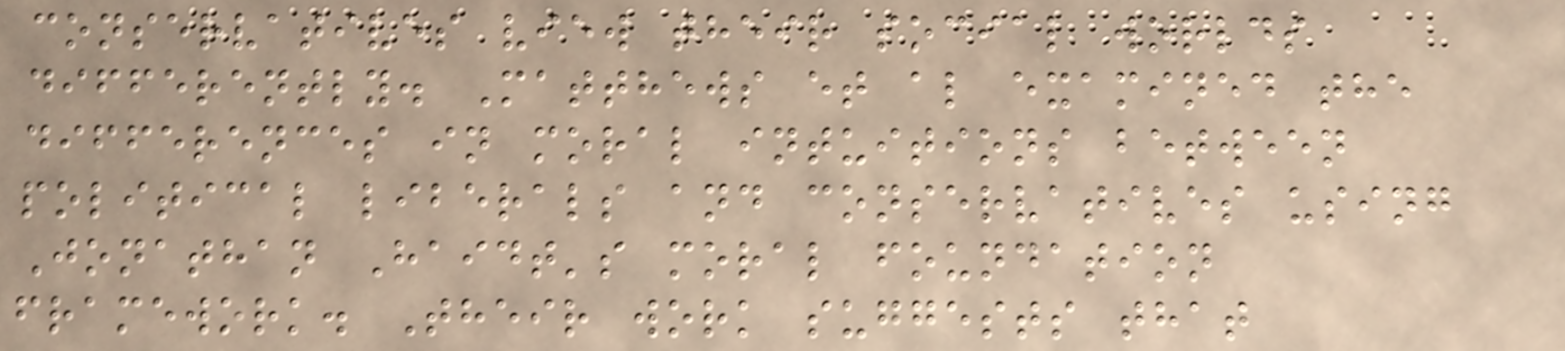conservatives view their social worlds
differently. Matthews et al examined the
differences in moral intuitions between
political liberals and conservatives using
Jonathan Haidt's moral foundation
framework. Their work suggests that
